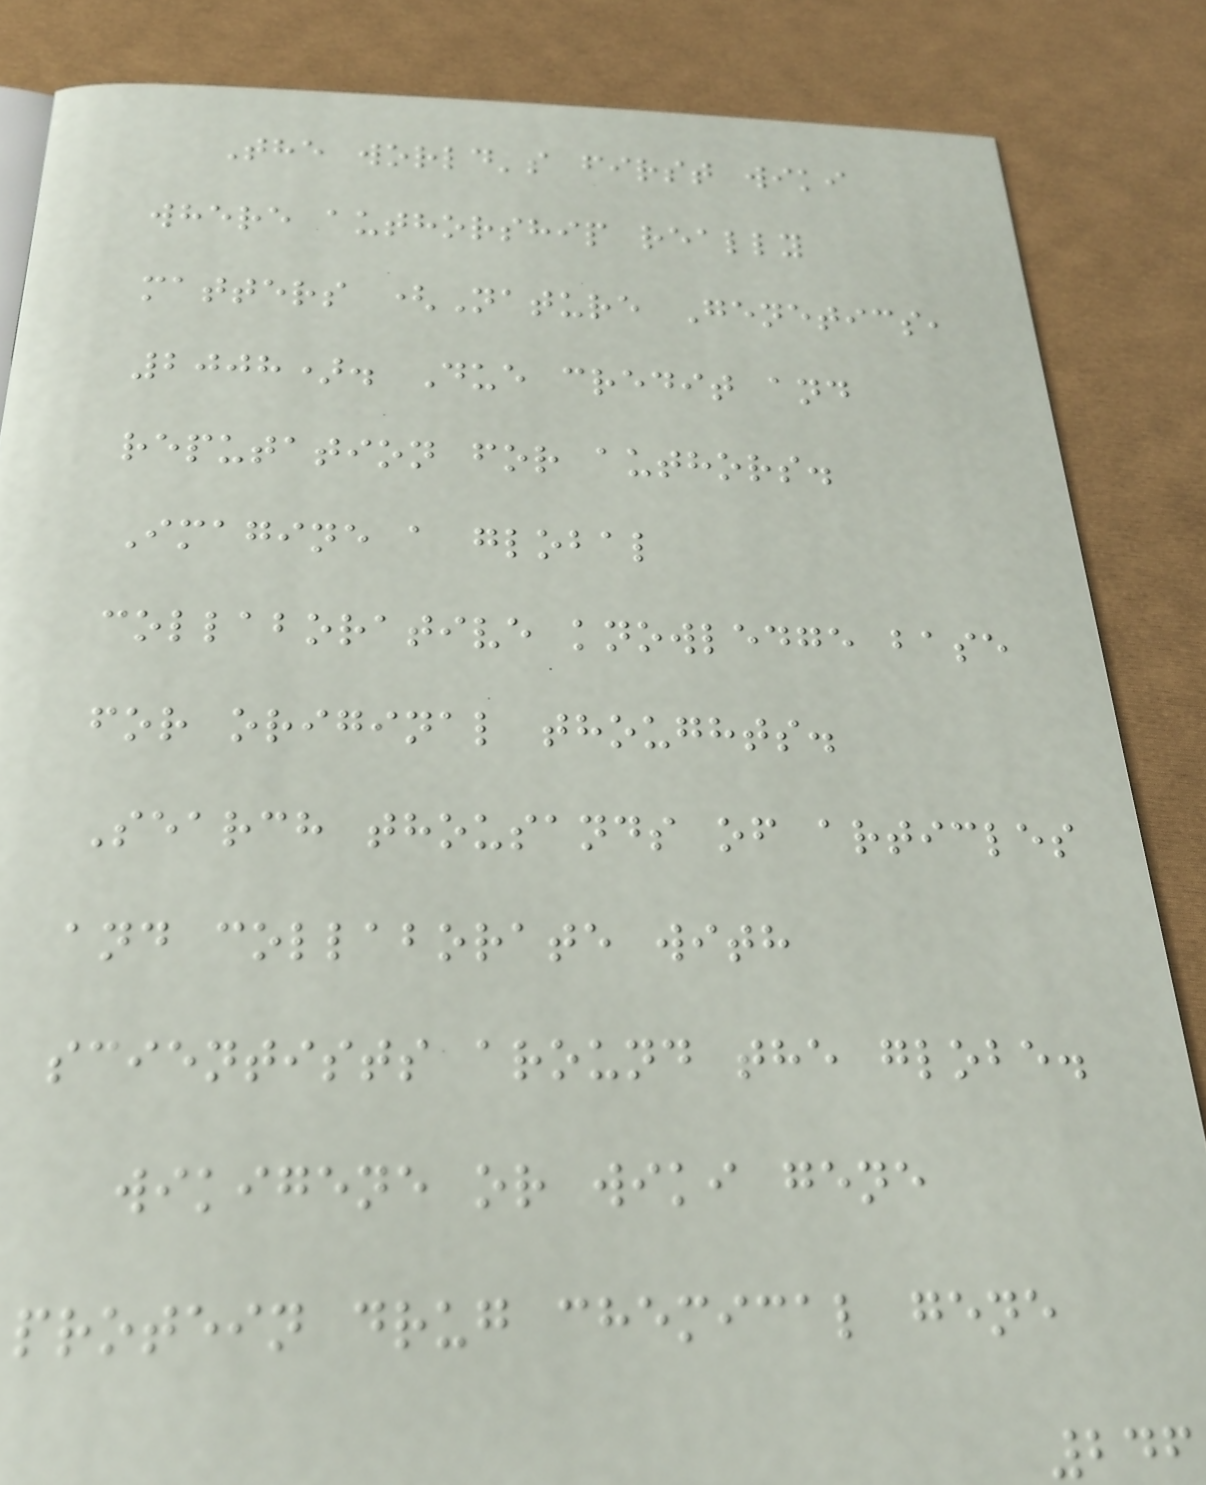The world's first wiki
where authorship really
matters (Nature Genetics,
2008). Due credit and
reputation for authors.
Imagine a global
collaborative knowledge base
for original thoughts.
Search thousands of articles
and collaborate with
scientists around the globe.
wikigene or wiki gene
protein drug chemical gene
246
